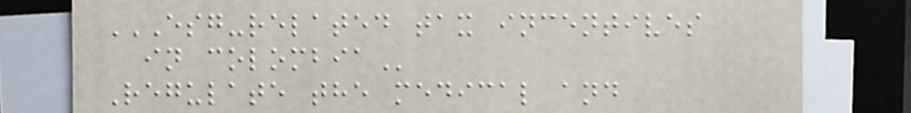ESG-RELATED TAX INCENTIVES
IN COLOMBIA
Regulate the medical and
